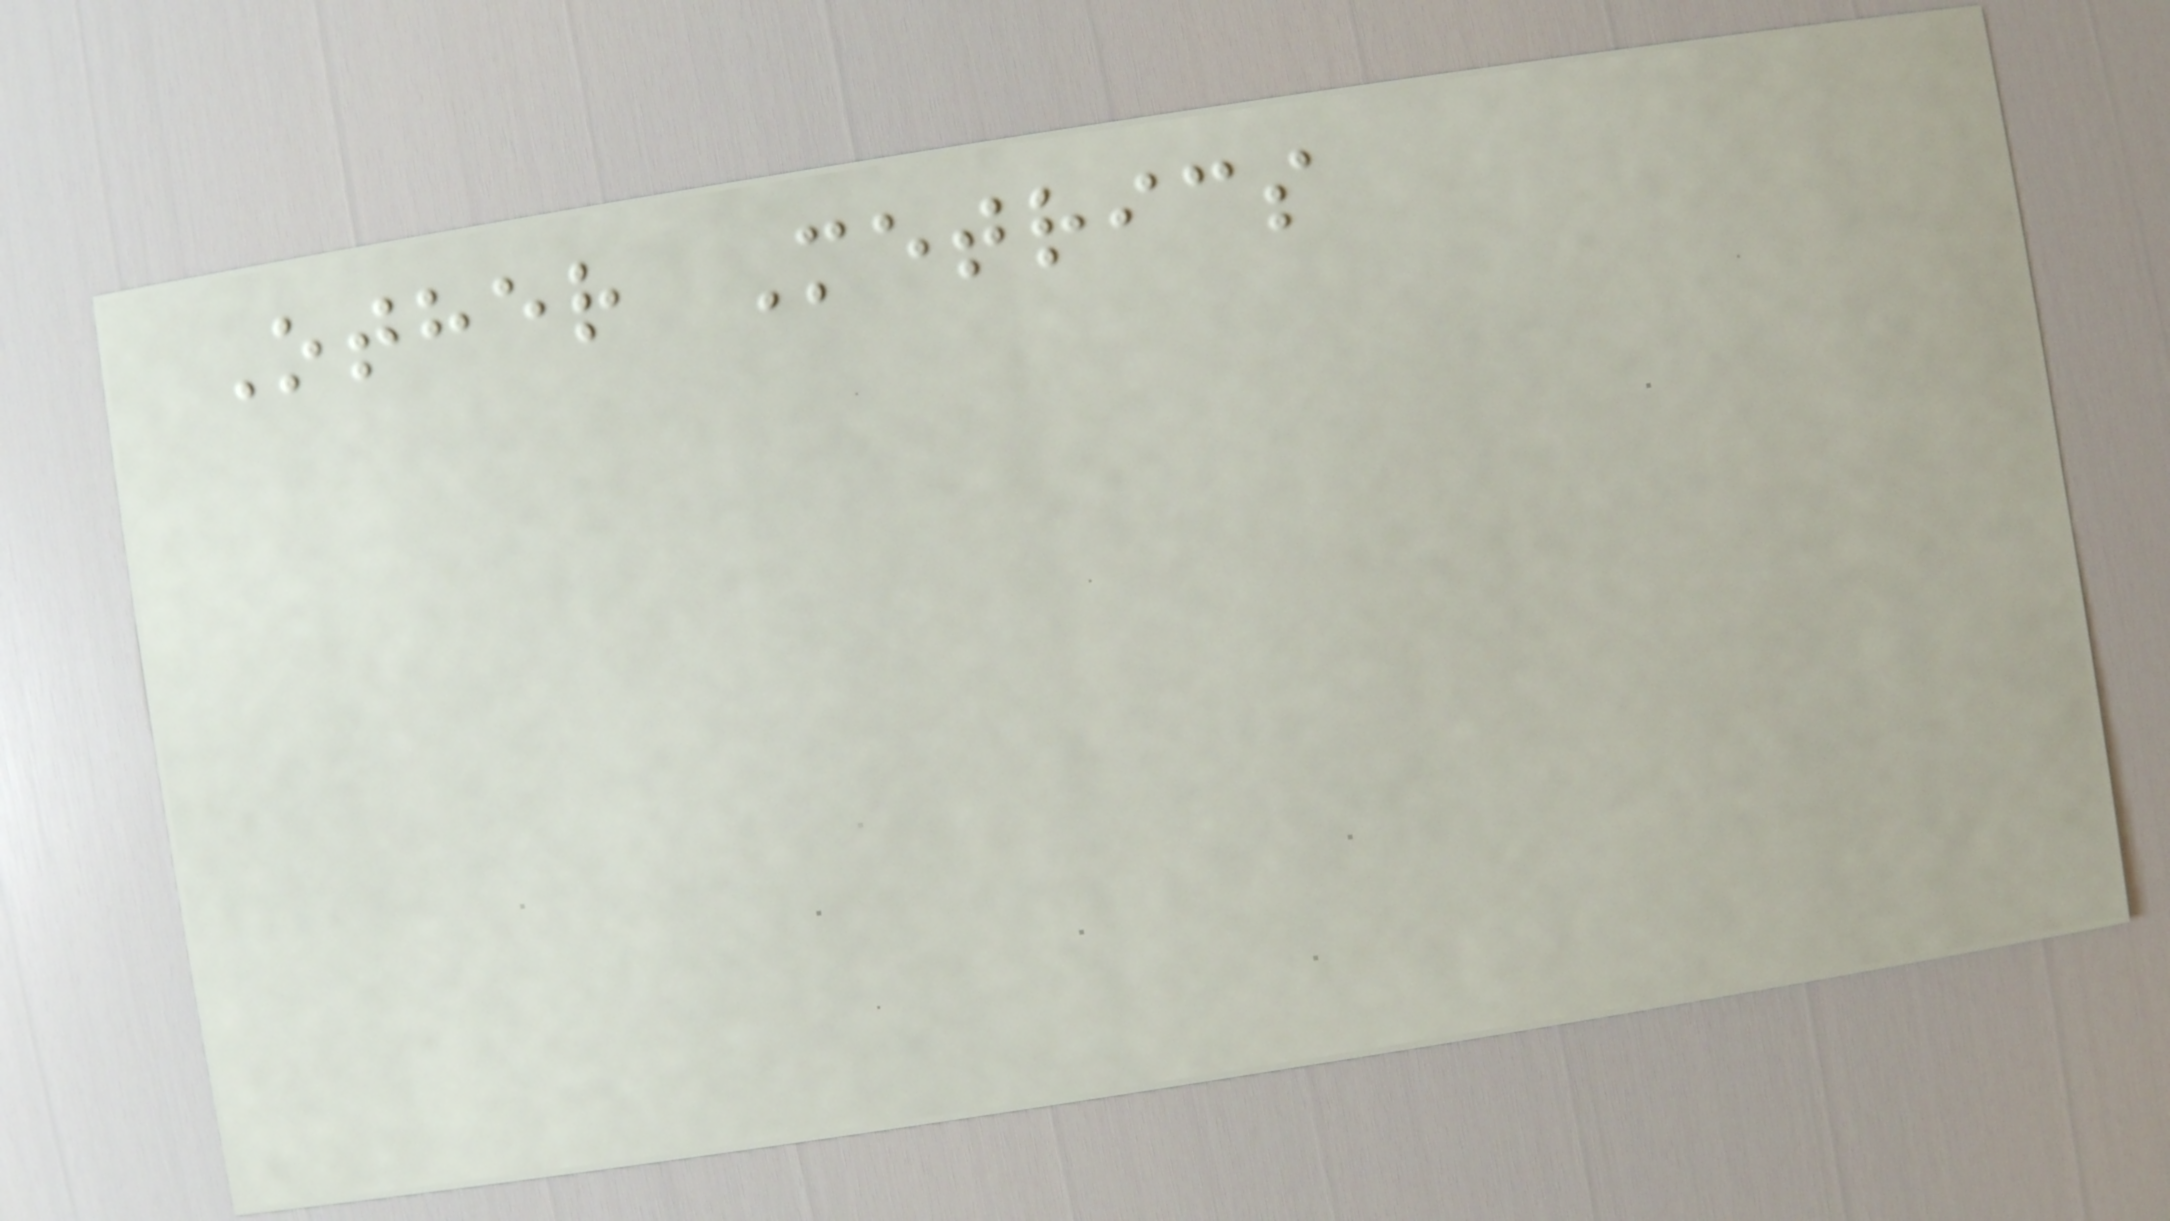Other Metrics
